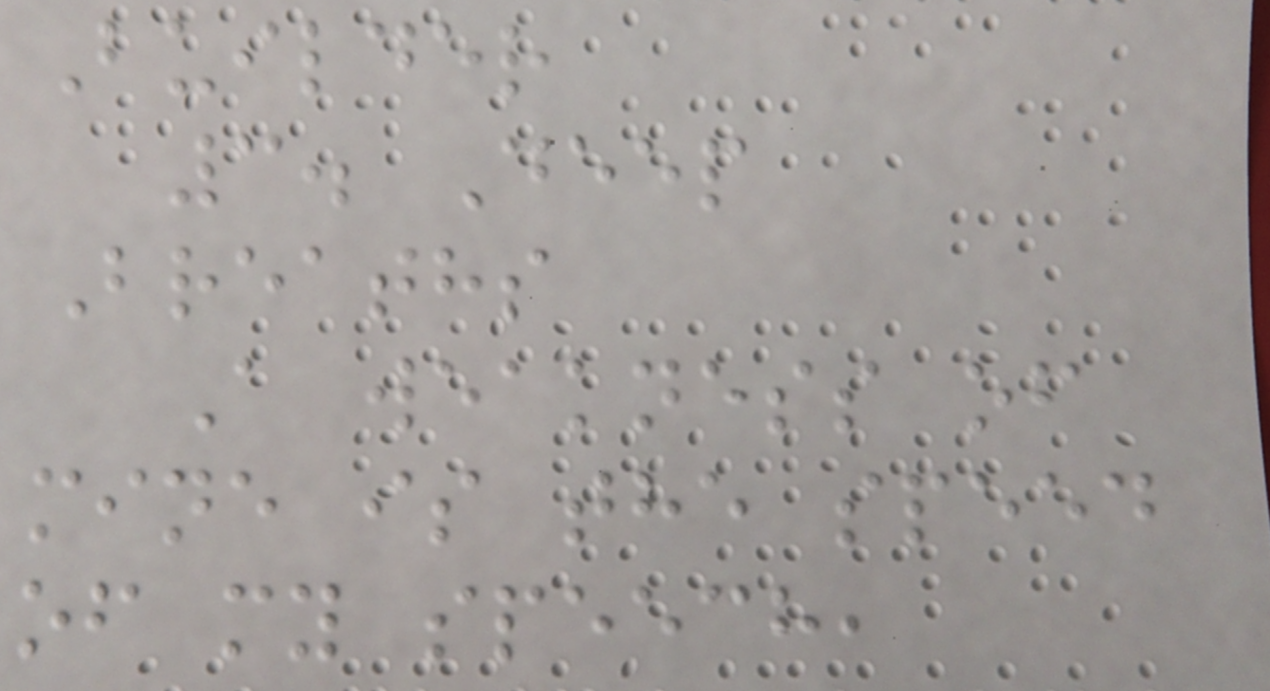Builder
3. Deep
Breaths
A weakness of
mine is the speed
of my speech,
